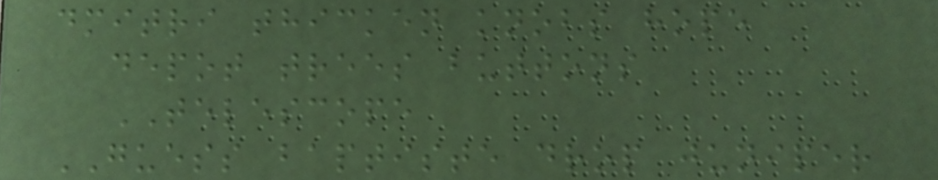dmitri thicken knobs hope
depot trees buttons
TELESCOPE
GUESS baptiste drop juniper
